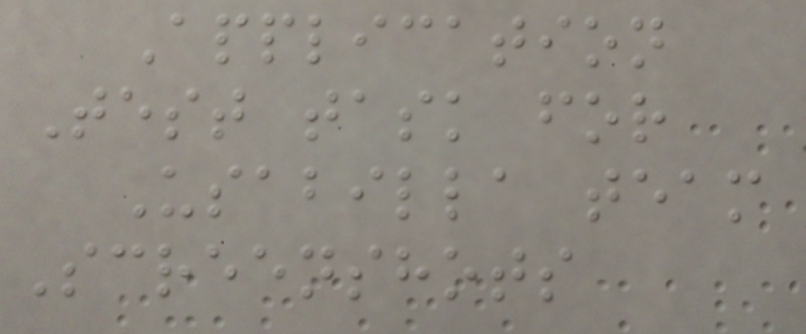Application
Test task for
Usabilla team
Screenshots
